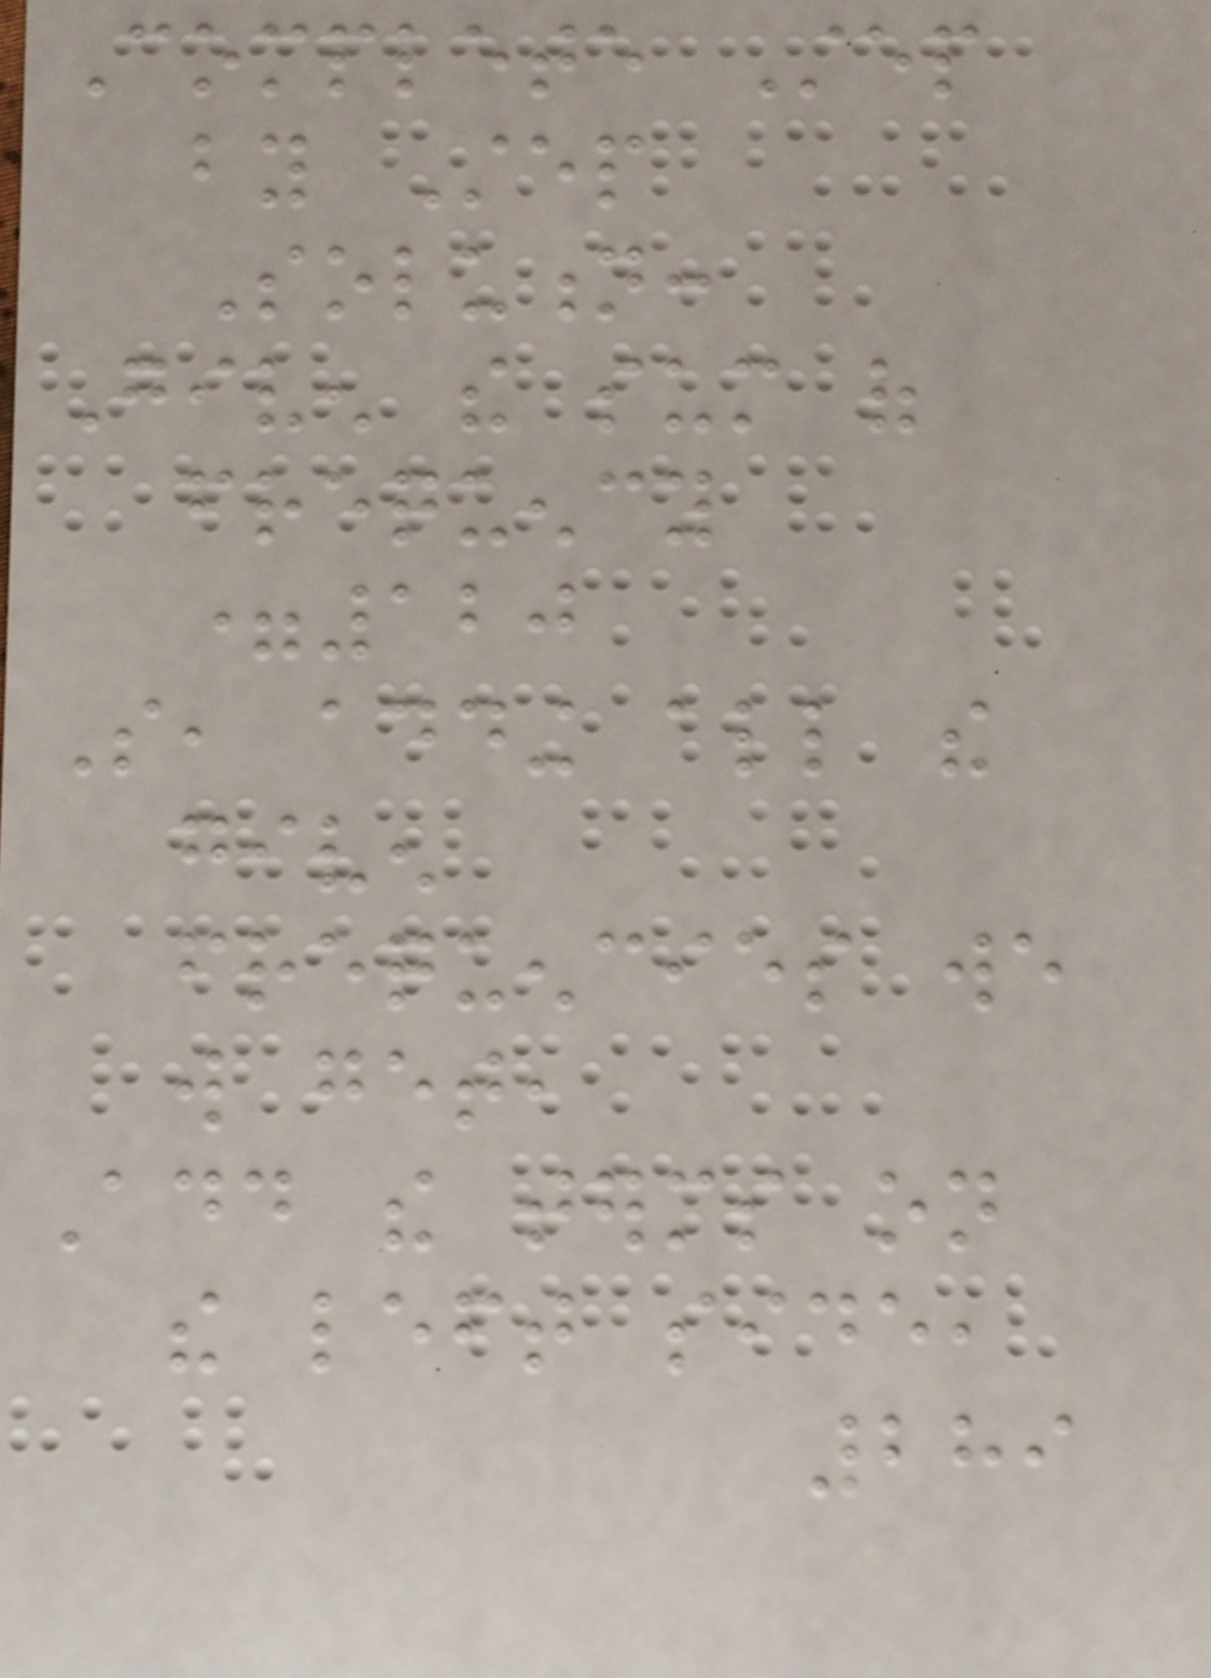Complete Step
by Step
Solution:
Given the sum of
frequency
=120
So, adding all the
given
frequencies we
will get,
Add the terms on
the left side,
289
